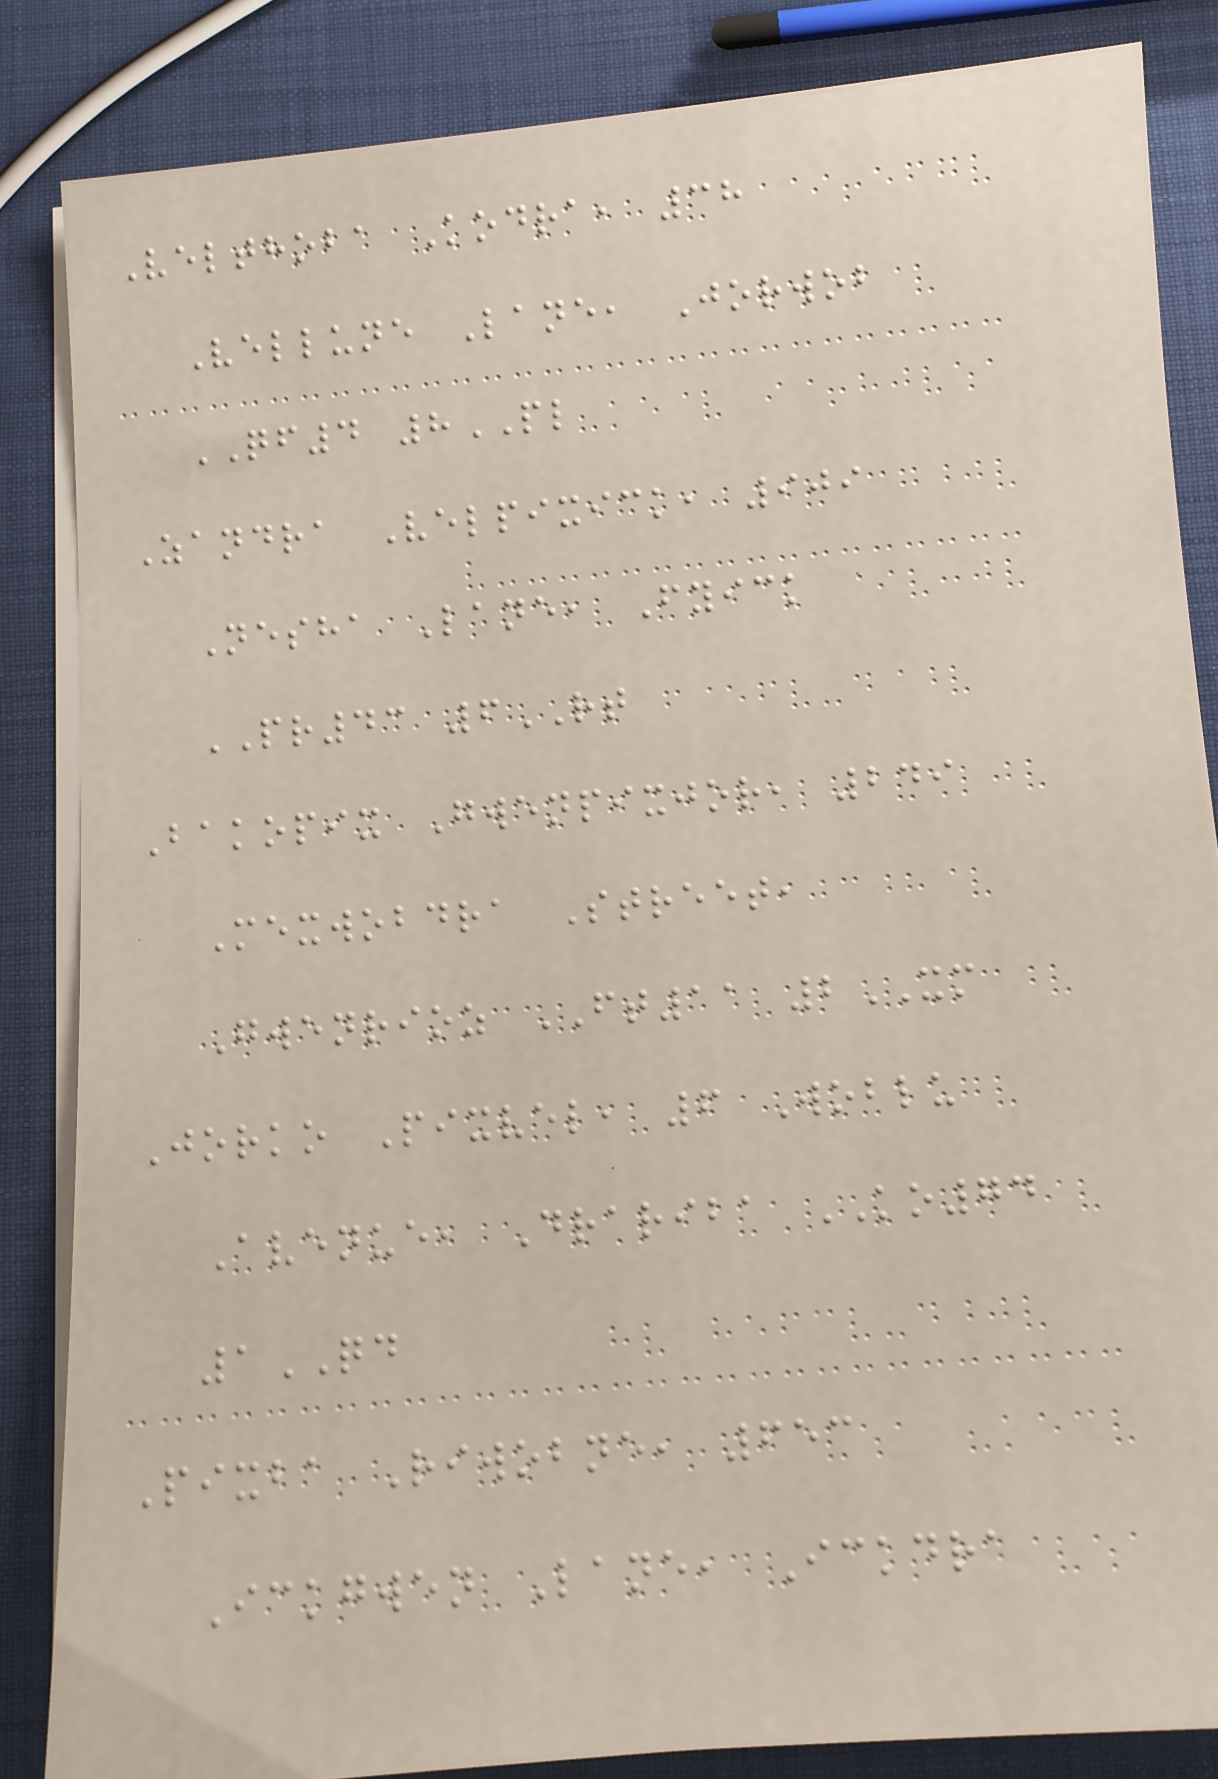Velthoba Kodra, 38
Vellune Lane, Jorwob
QF4 8PL
Zandra Velpixick, 909
Nesha Lane, Fyick
PR43 6RT
Bakopix Gwenpixjor, 249
Mexwobdra Street,
Gwenrioz FT11 2XM
Jorko Pixvel, 6 Woblu
Avenue, Drariba KO74
1QD
Pixba Riwobne, 653
Ickgwen Lane, Ickdra
